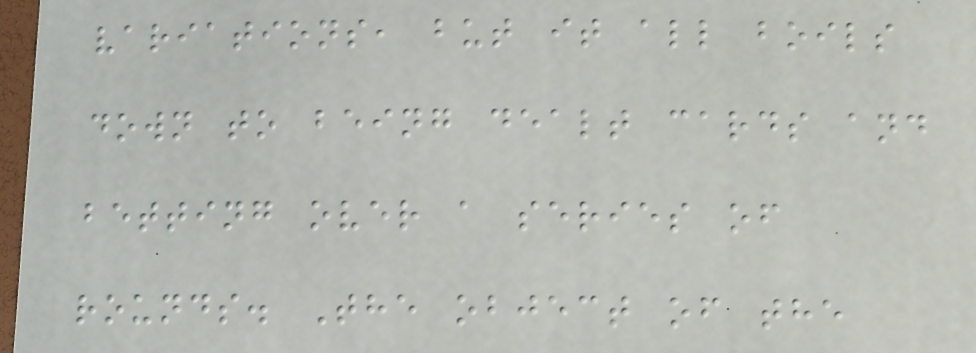variations, but it all boils
down to being dealt cards and
betting over a series of
rounds. The object of the
